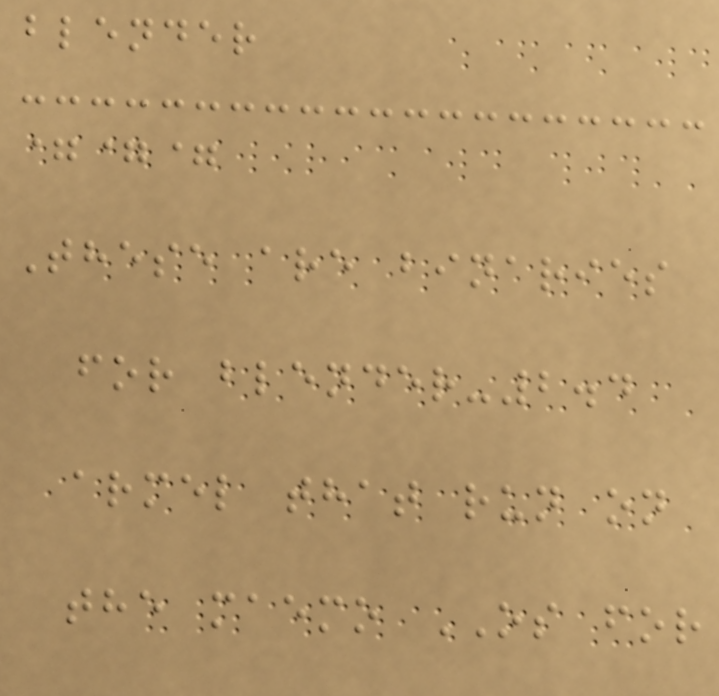blender
===
These are binaries
for blender-2.4
armel that run on
the maemo OS for
